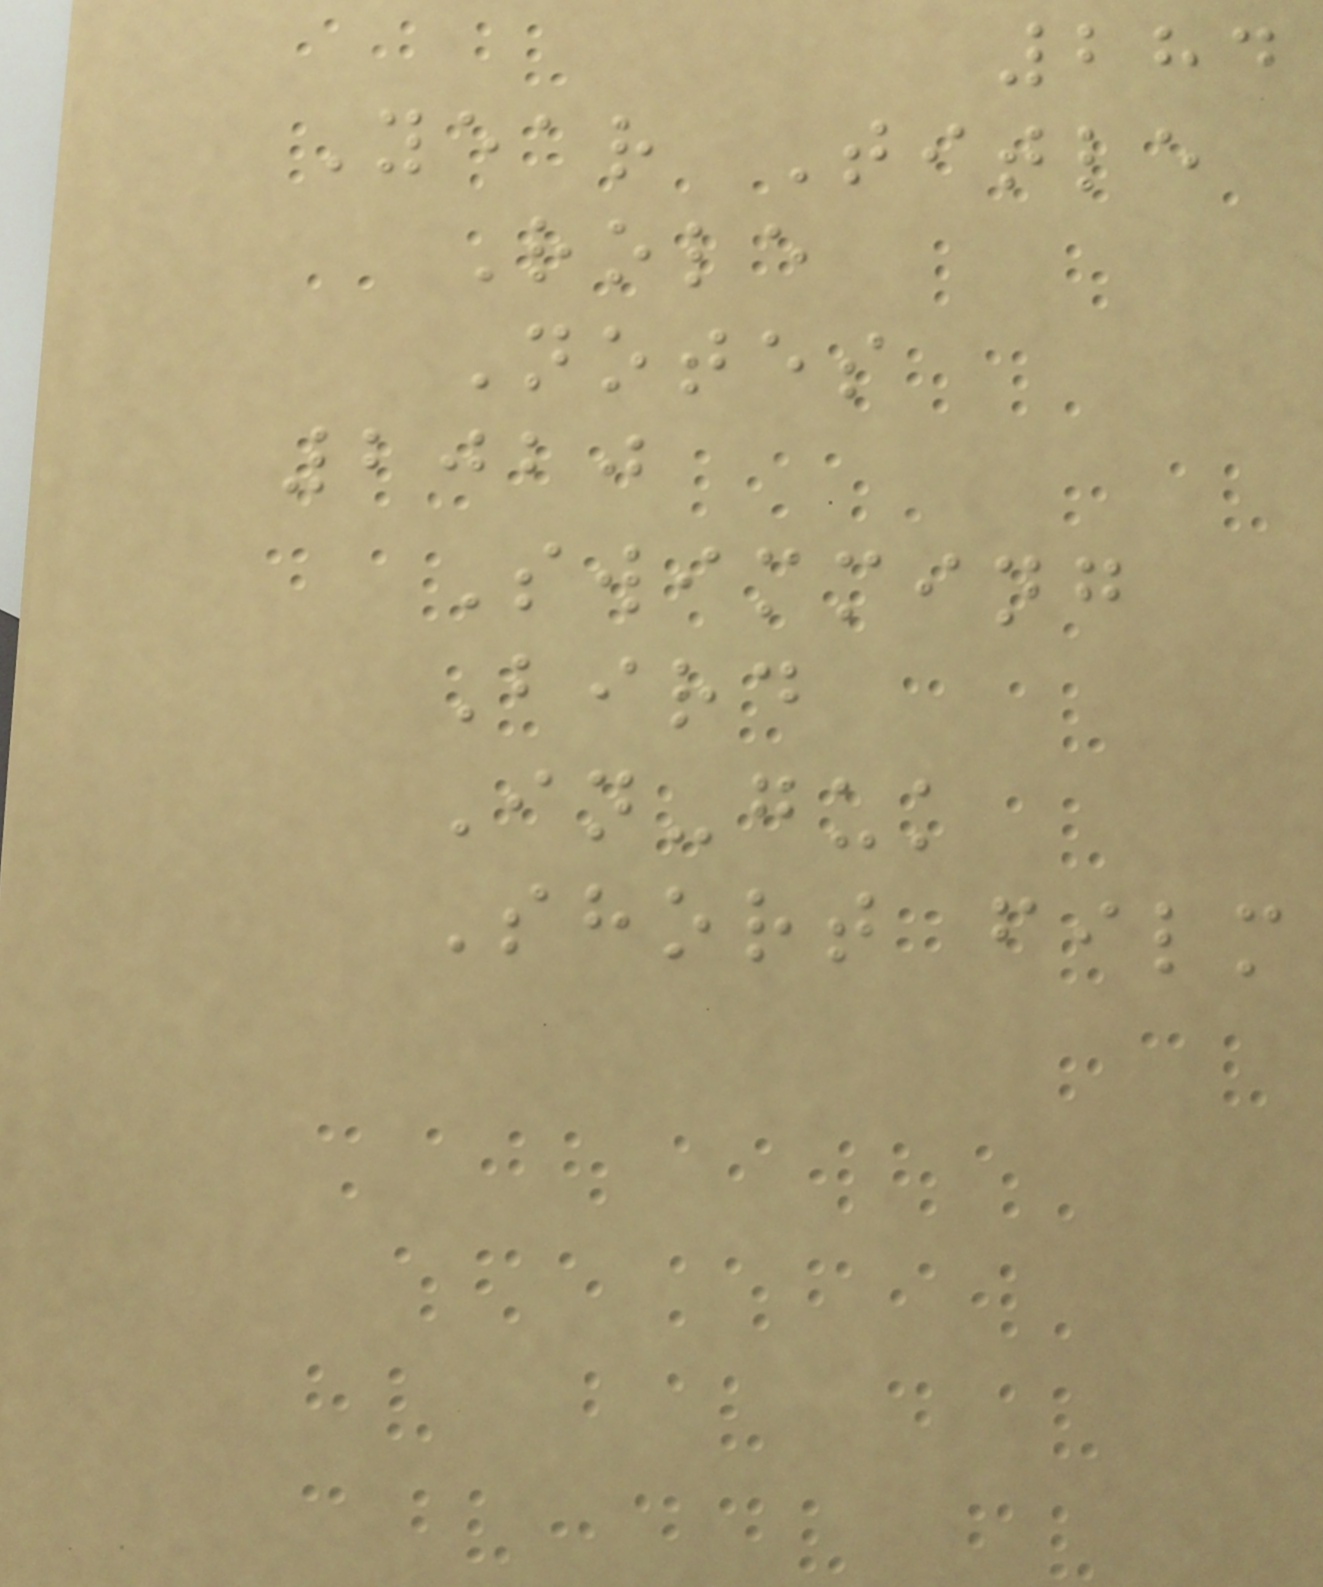284
Year Title
Role
Notes
2020
Swimming
Bird
In-guk
Short film
